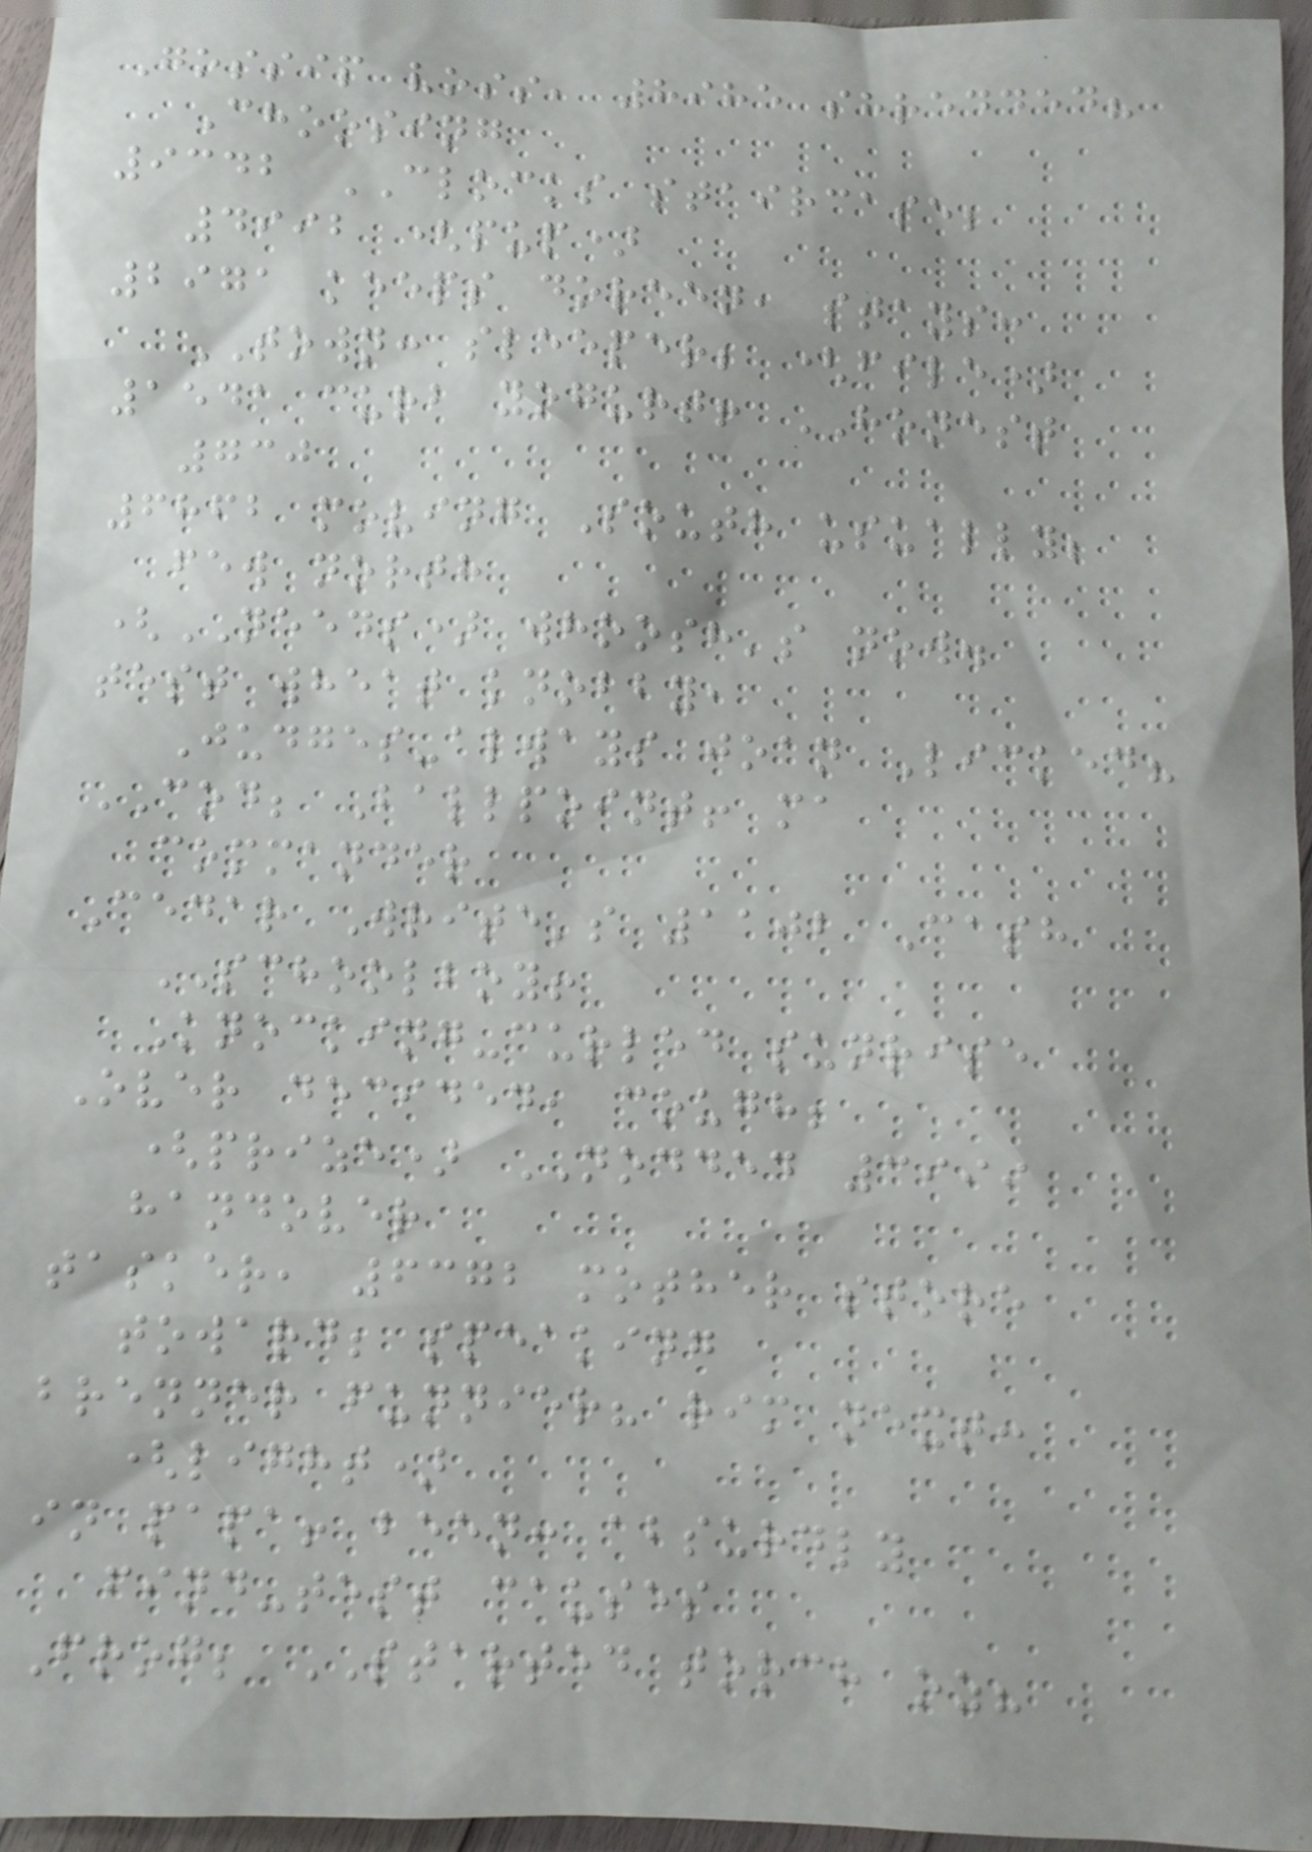Gossip voss, 8985 shredded?
Choosing
9342 CLOCKS staircase;
4992 (pup)
2971 keeps doreen, stays:
TOWN: sleeper; (file)
1541 curb yogurt! HONEST
730
6862 moving South usually;
few north
(NEEDS) whoosh's now.
test wheat knobby,
Judges-always joan Licked?
COD; Ballpoint! ma
commander
Cedar Write's 1102 Cash
SCHOOLBOY!
Knocking-curled sunrise
Over decided, cough;
(prize) NODDED 3999
handover
tasker, 6372 mother store
toward; speaking
brenner funnier? rim next:
(light)
in papa! been: absurdly
find-test causes
Frog; STARTED torch oz?
